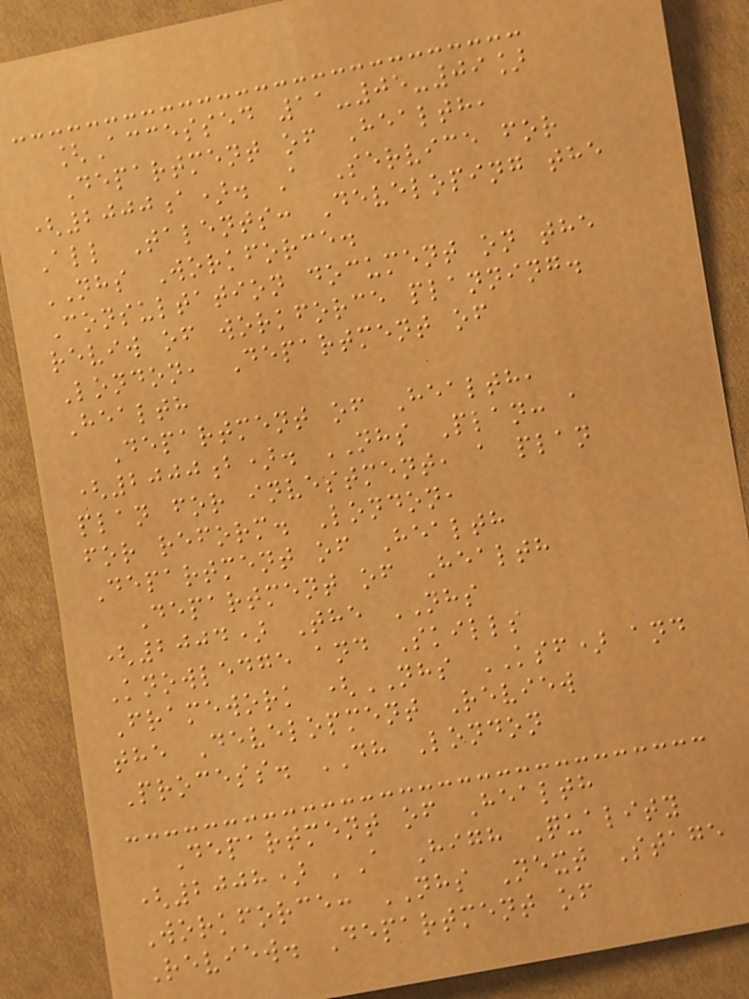[Accessed 11-05-09]
Department of Health,
(2000a). A Service for
All Talents: Developing the
NHS Workforce.
Consultation document on the
reviw of workforce planning.
London, Department of
Health
Department of Health,
(2000b). NHS Plan: a
plan for investment, a plan
for reform. London,
Department of Health
Department of Health
(2004) The NHS
Knowledge and Skills
Framework (NHS KSF) and
the Development Review
Process. DH London
Department of Health
(2008) 'A High Quality
Workforce: NHS Next Stage
Review. Department of
